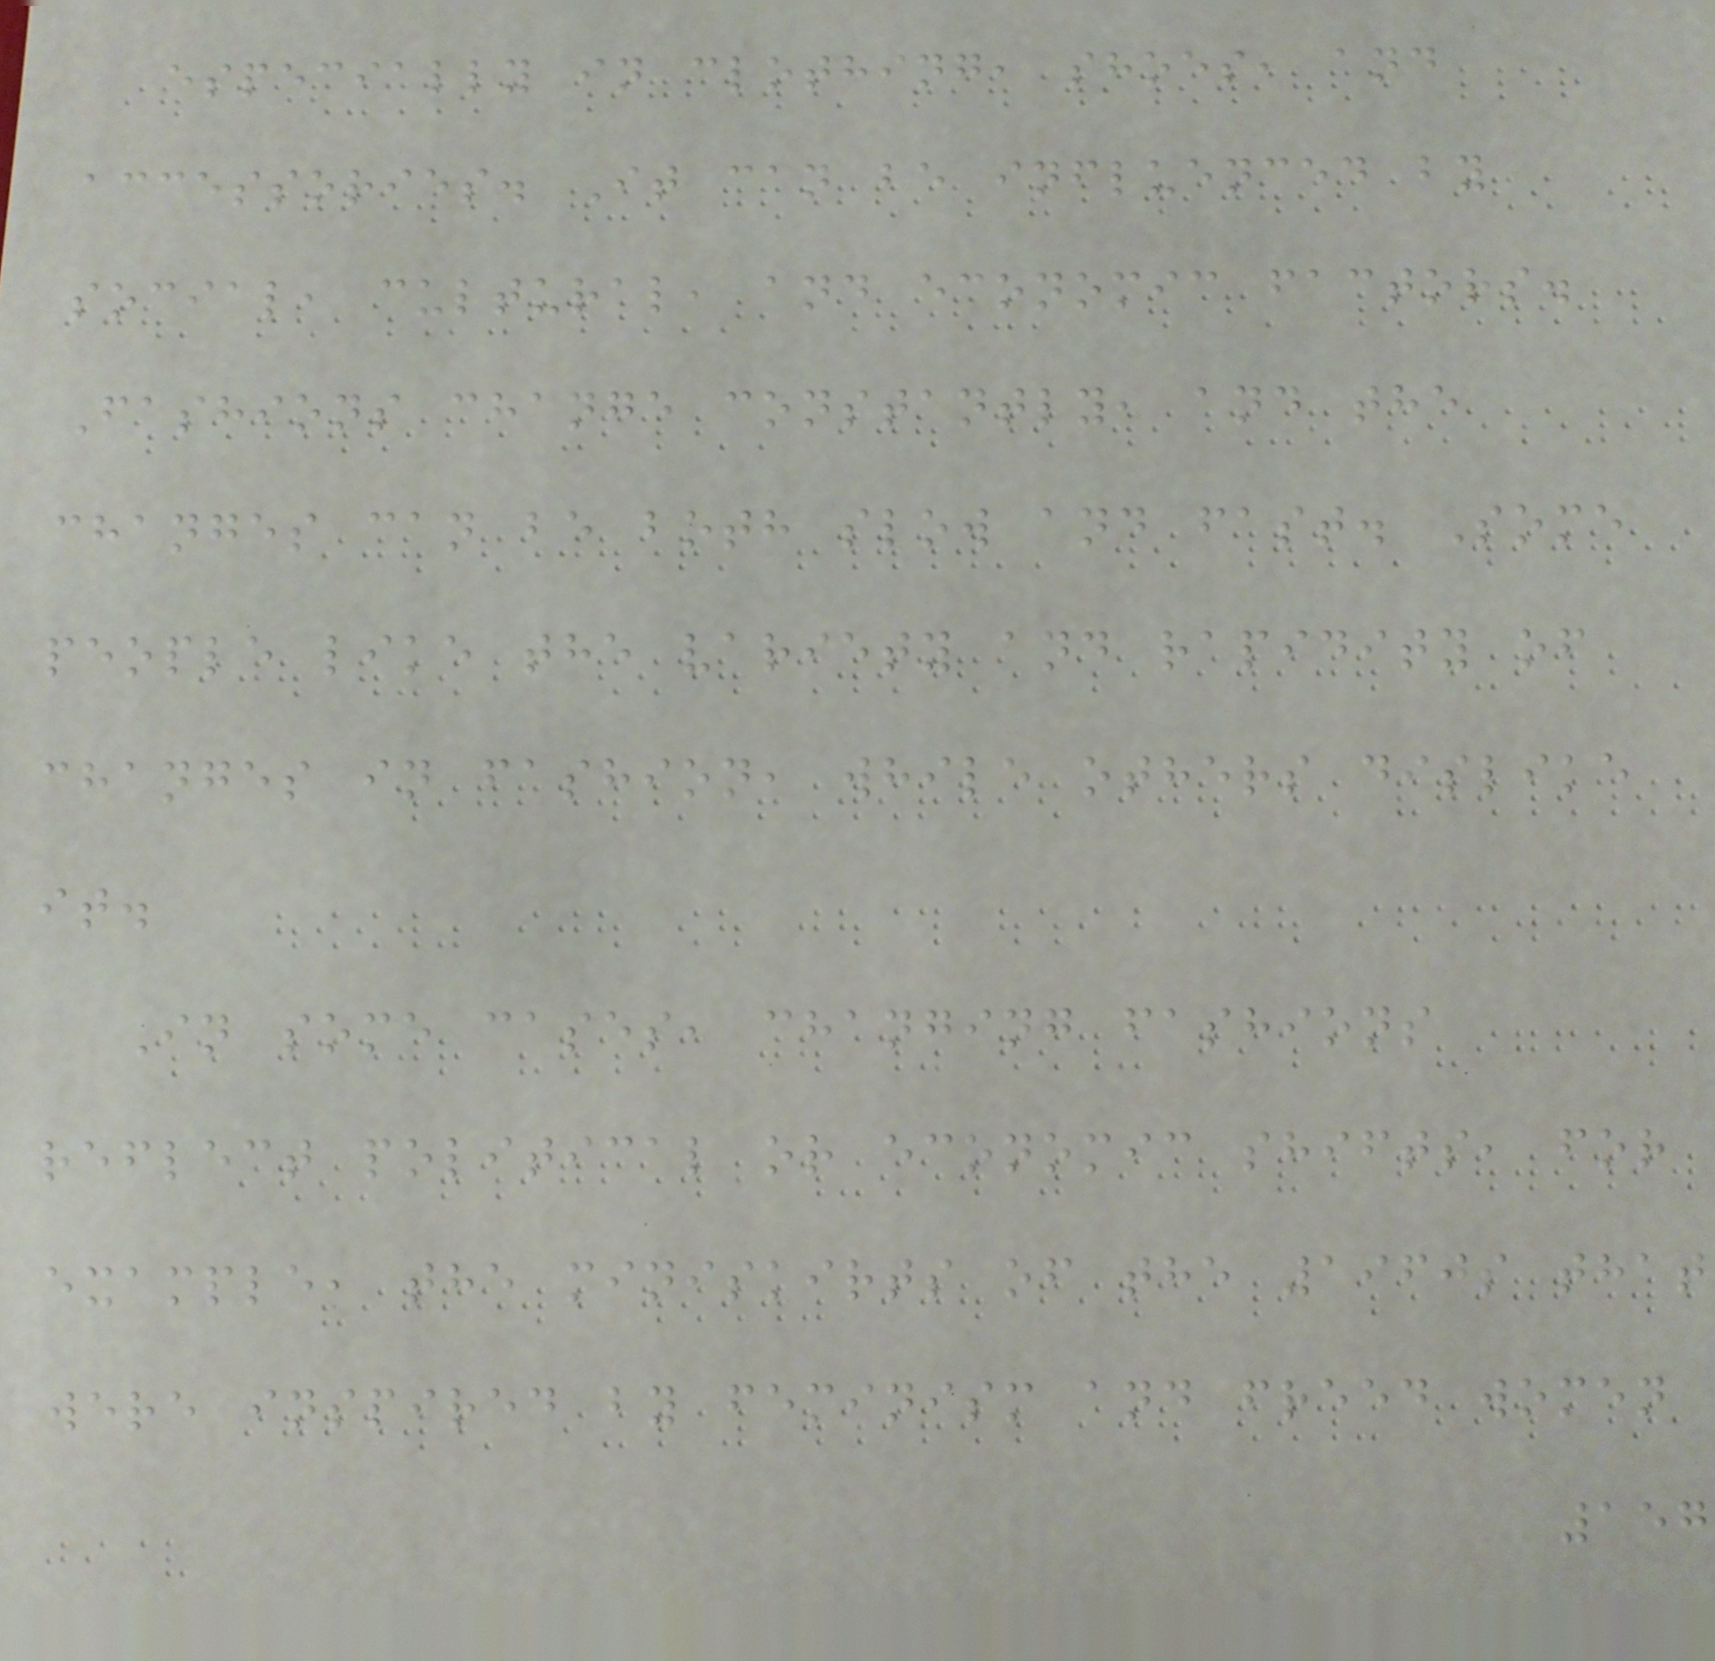especially in clothing, shoes, and
accessories. It can be influenced by
social, cultural, and economic factors.
Fashions change constantly, and the
changes can be both slow and fast. Some
people like the variety and rapidity of
changes in fashion, while others dislike
it.
In some cases, changing fashions
reflect political or economic shifts, for
example, the miniskirts of the 1960s that
were inspired by feminism and freed women
157
